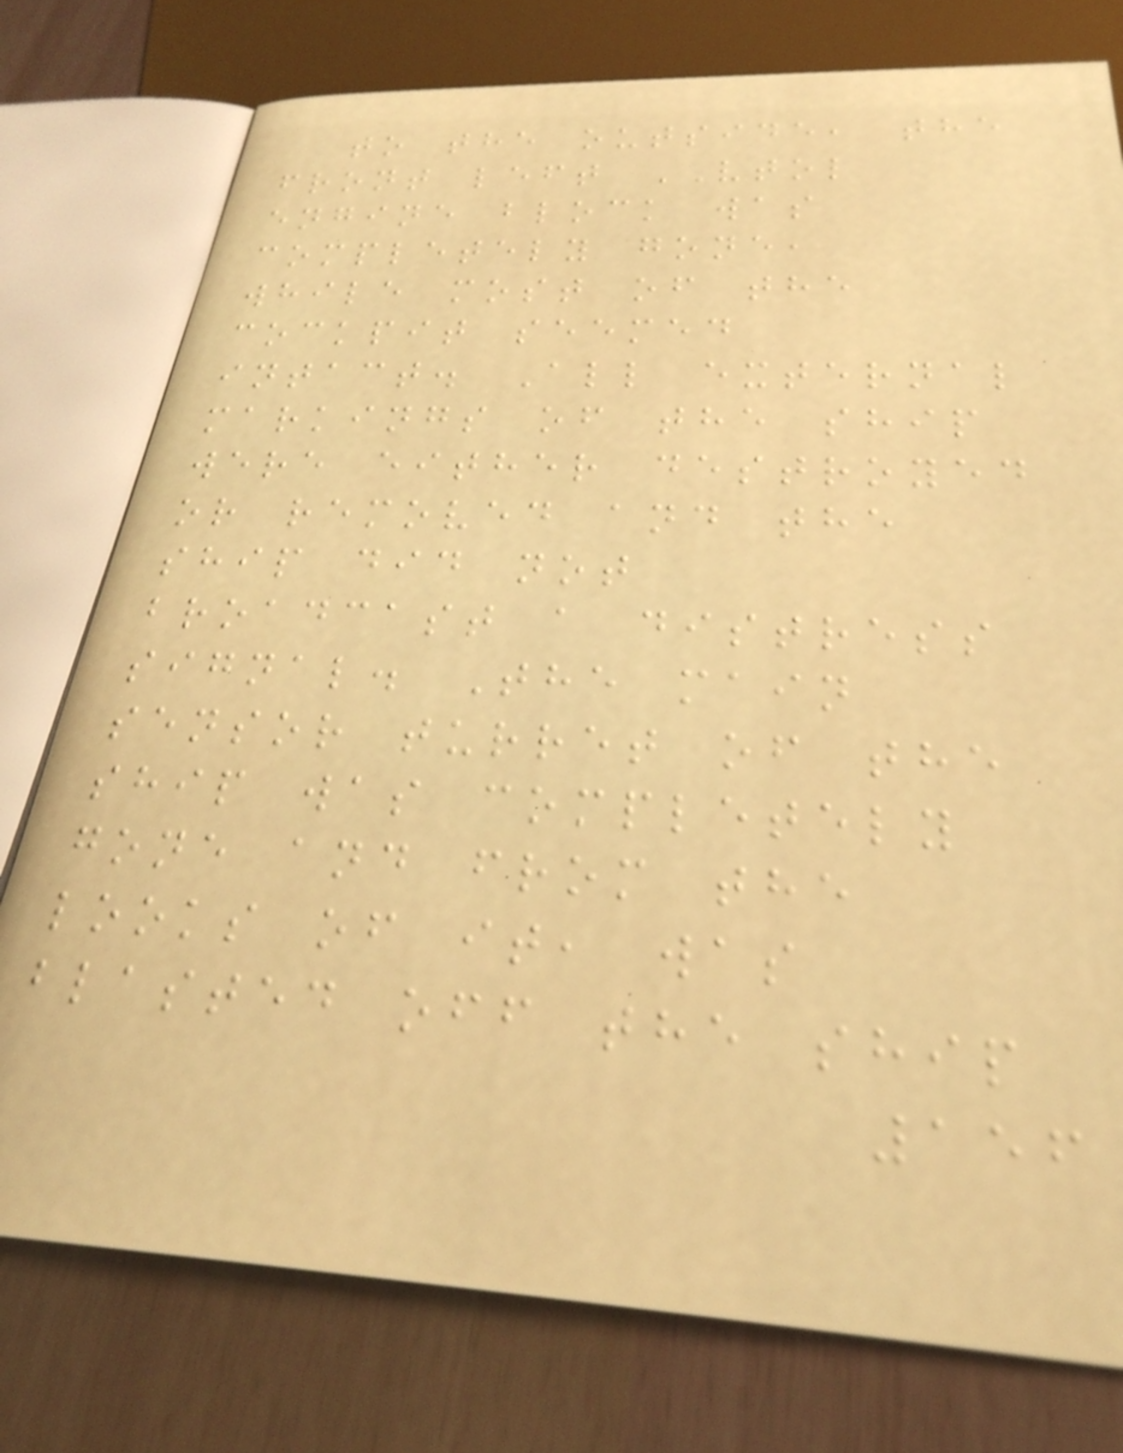to the outside, the
front left VTOL
engine block was
completely gone,
while most of the
cockpit seemed
intact. All external
markings of the ship
were either destroyed
or removed and the
ship did not
broadcast a distress
signal. The main
sensor turret of the
ship was completely
gone and from the
looks of it, was
blasted off the ship
156
